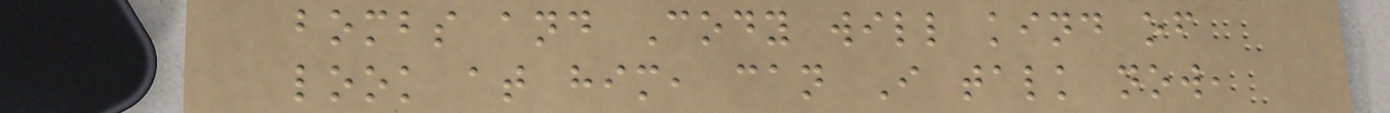bombs and Cody will kind of
look at him, can I talk now,
